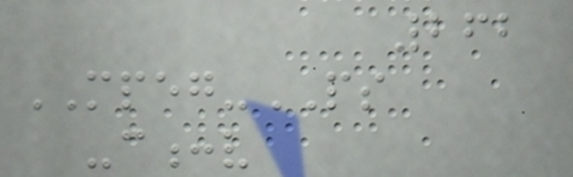262
MPEG-PS
-c:v
